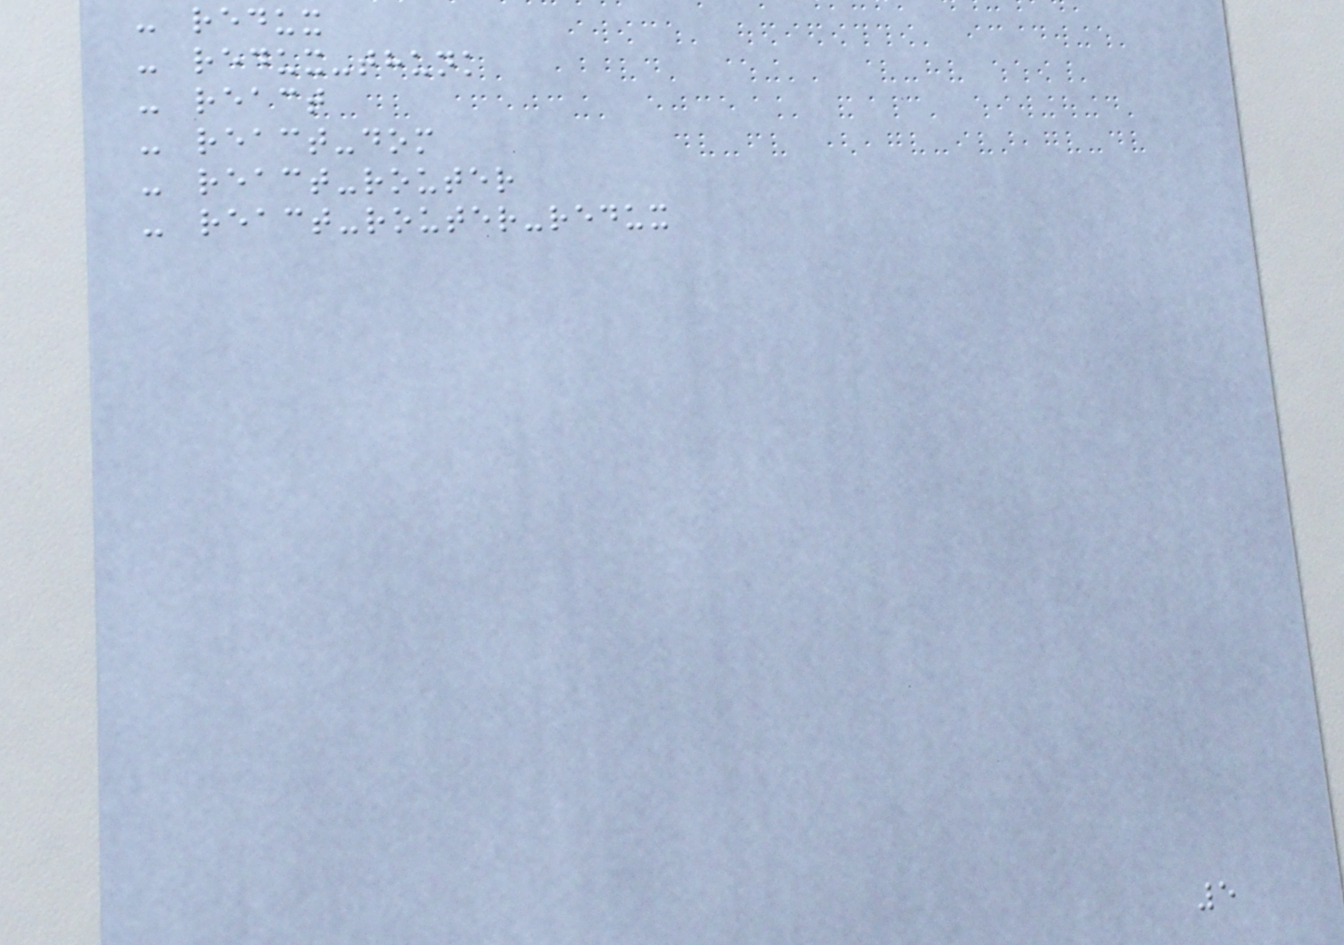- redux
- redux-thunk
- react
- react-dom
- react-router
- react-router-redux
5
